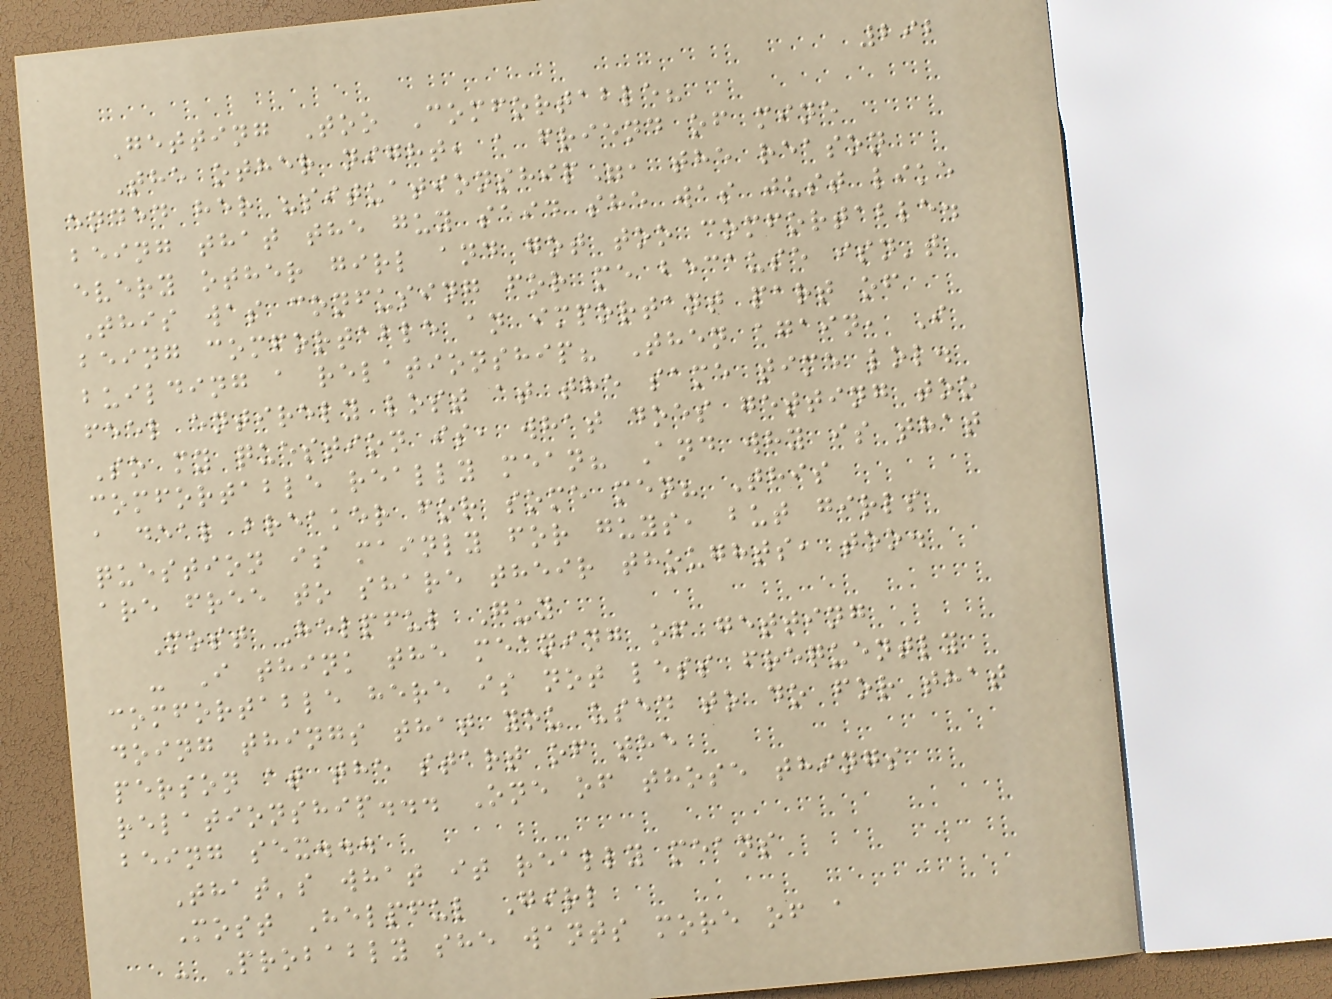292
Getting Too Comfortable?
The other night, a friend of mine
ended her "situationship", the reason
being that the guy said she was just like
every other girl and got too comfortable.
This was confusing for me because isn't
being comfortable an important part of
building a relationship? Then again, I
feel entirely lost at the same time lol.
So my question is, what does getting too
comfortable really mean? And why is that
a deal breaker for some men? This
question is mainly for guys, but girls
are free to share their thoughts, too.
Most Helpful Guy
- I think the meaning of getting
comfortable here is not less frequently
doing things that you used to do for that
person at the start of the
relationship... One of those things
being sex...
That's what it really means
Most Helpful Girl
- Probably she wants more of a
